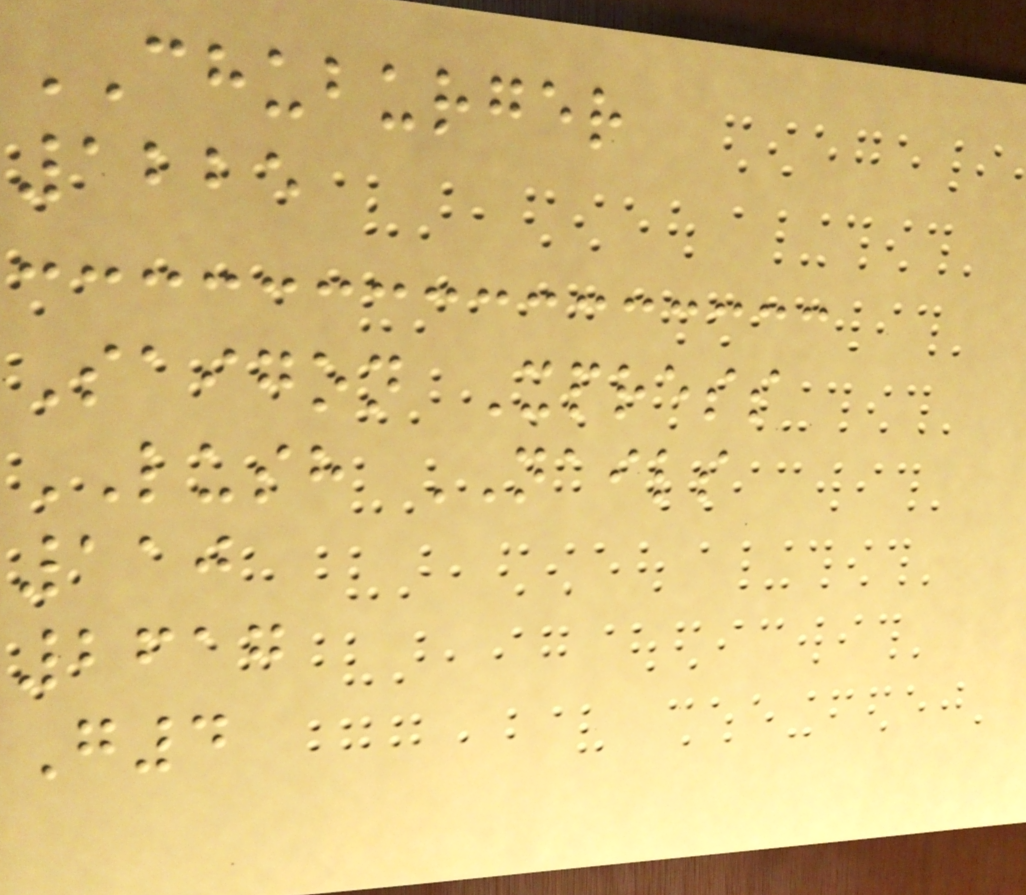CHUBURGER
1225
Saigon Xpress
LUSH NAILS
110
2617
G4
